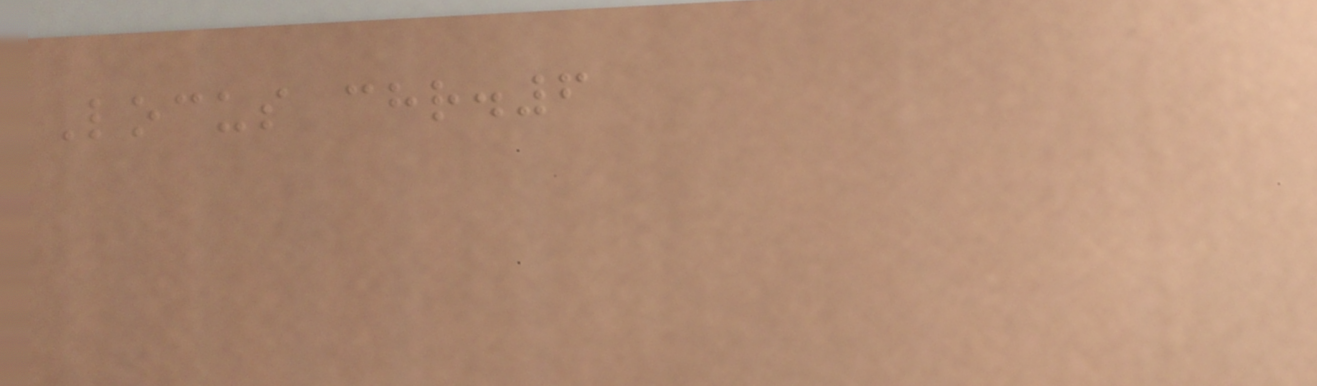Locus chr.6
